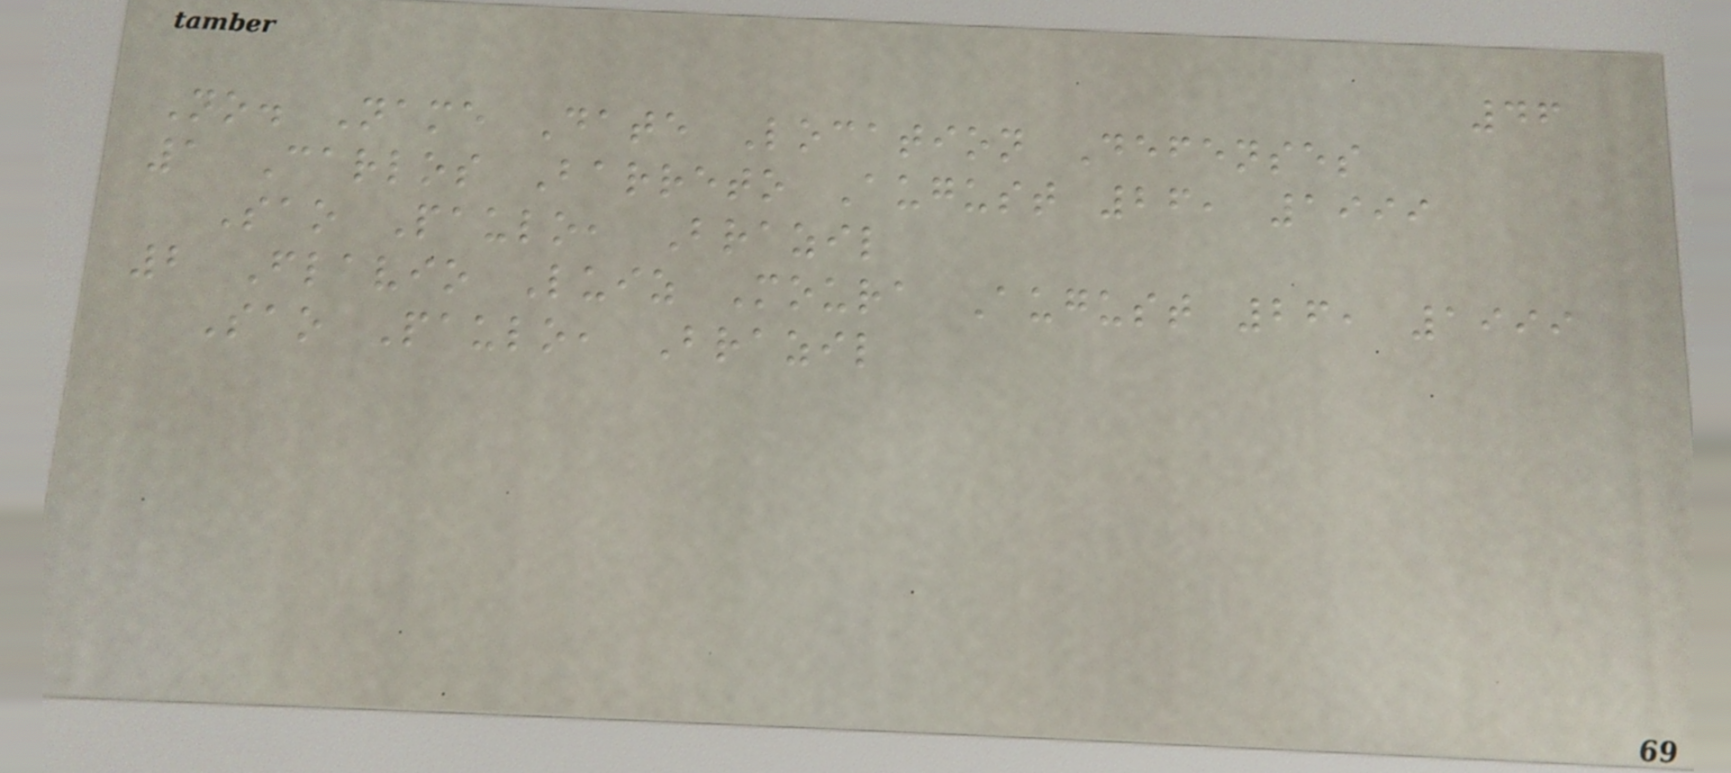46
No. Name Date Location Defenses
1 Carlos Barreto August 26, 1999
Sao Paulo, Brazil
2 Flavio Luiz Moura August 26, 1999
Sao Paulo, Brazil
